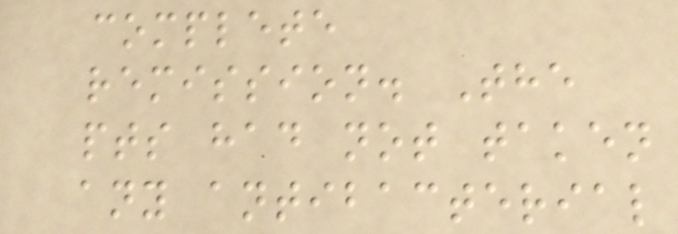complete
remission. The
pts had not taken
any antibacterial
